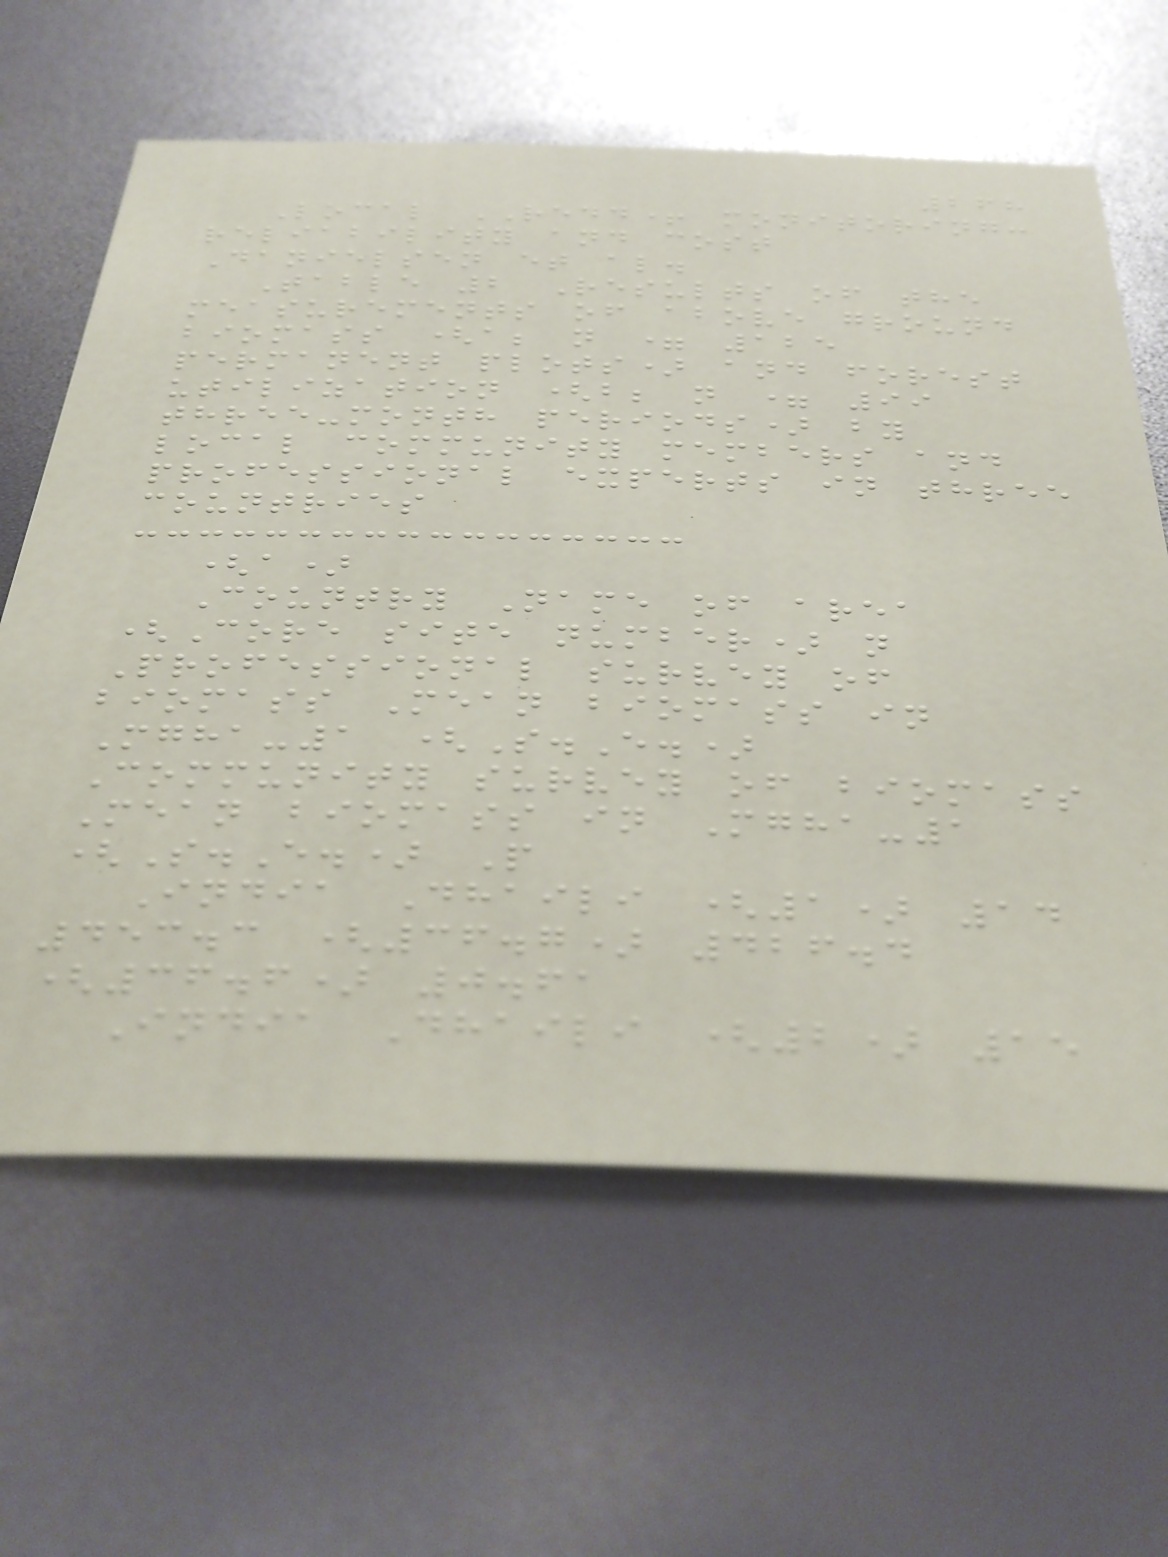268
Local REDD+ monitoring:
reliability and cost
Danielsen et al.
Table 2 Results of the
measurements of above ground
biomass (a; n = 125
permanent plots) and forest
utilization (b; n = 99
three-month periods) by
local community members and
professional experts in three
countries
(a)
Country Name of area
(Core site number) n
Professional survey of
biomass Mean biomass in
Mgha-1 (S.E.)
Community survey of biomass
Mean biomass in Mgha-1
(S.E.) P
India Dhaili (1) 14
453.3 (36.7) 426.4
(36.6) 0.61
India Dhaili (2) 15
